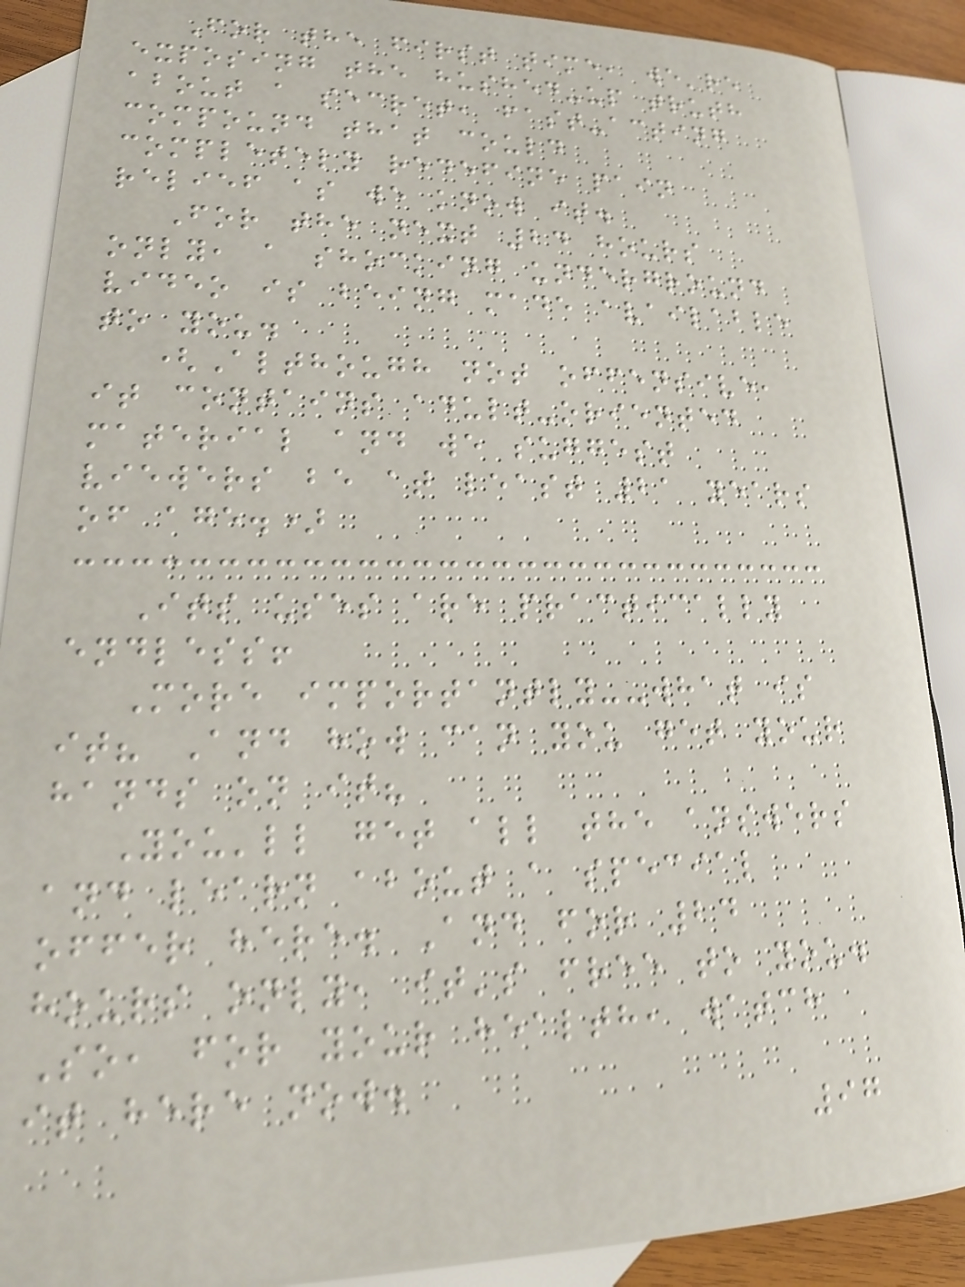For the first time, we're
exposing the hushed-up truth
about a secret, fast-acting
compound that could
completely redefine pain
relief as we know it.
For the next 24 hours
only, a shocking underground
video is being made available
to you.
(Although not offensive,
it contains adult-oriented
material and we suggest
viewers be at least 21 years
of age.)
Its uses are practically
endless!
More importantly--what is
it? And how can you get your
hands on it?
You'll get all the answers
and learn about a special
offer here. And for 24
hours only, it's free to you.
So, for your health, watch
it here now.
97
